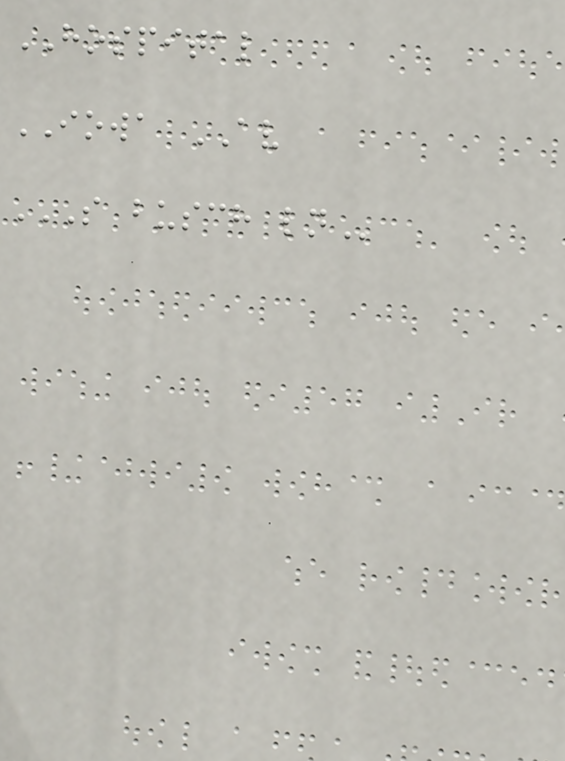HOSPITAL
IOWA AV
S BUSCH LN
